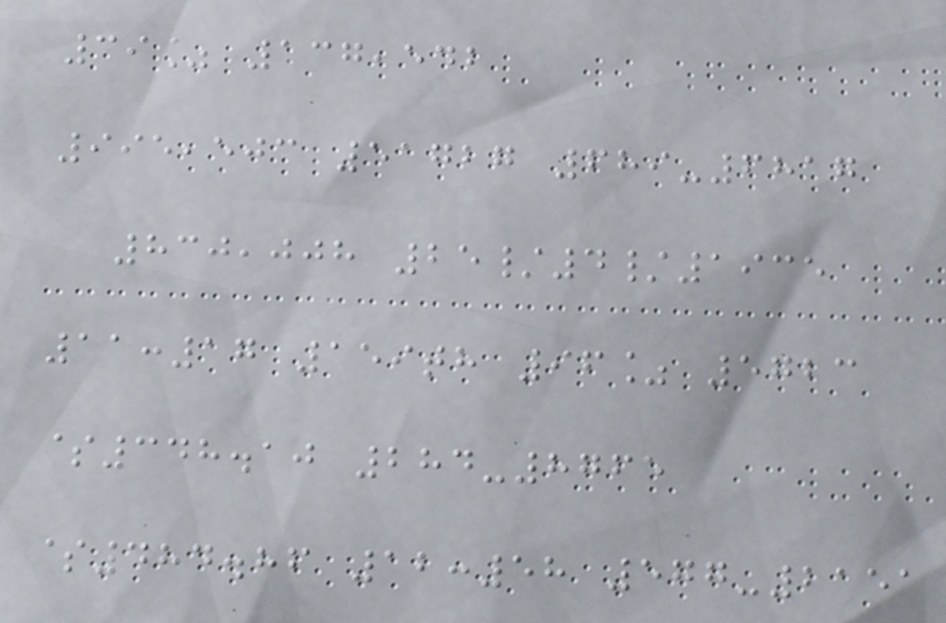39% 137,542
995,503 51727 689-6817
830,008 25/4/1935
11:17 159th 96% 5723
$348.10 284-8765
$484.86 12:58 577-2151
